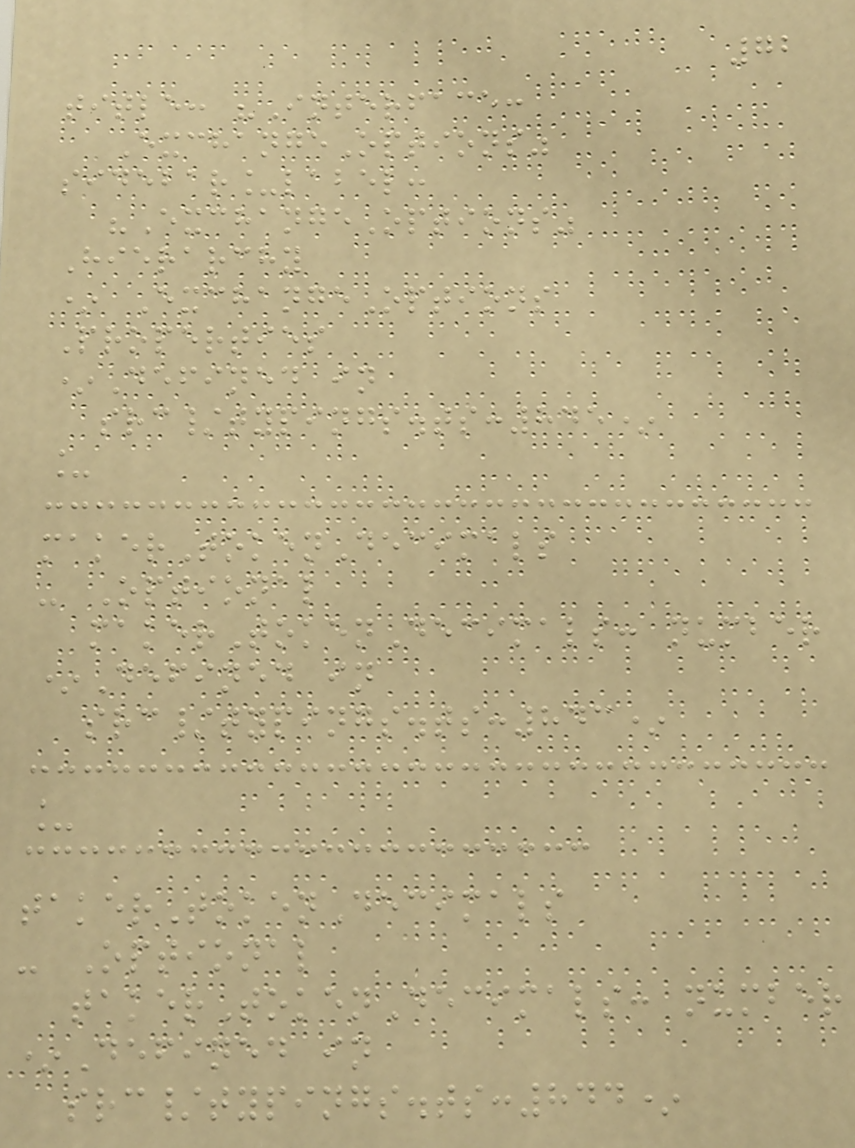72
title: "Interface:
ExchangeOptions"
sidebar_label:
"ExchangeOptions"
Hierarchy
* ExchangeOptions
Properties
*Defined in
src/typings.ts:845*
_
makerTokenDecimals
- Optional
makerTokenDecimals: number
*Defined in
src/typings.ts:843*
_
takerTokenDecimals
- Optional
takerTokenDecimals: number
*Defined in
src/typings.ts:844*
